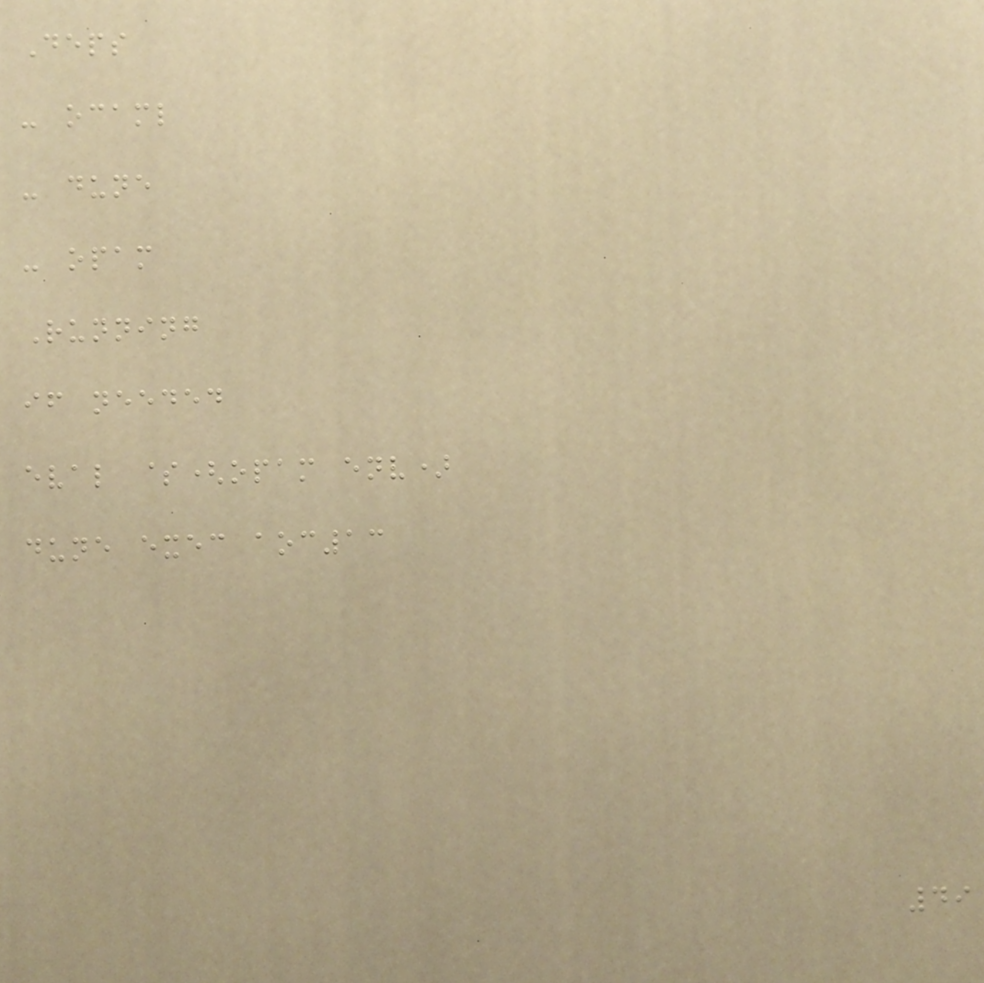Deps
- ocaml
- dune
- opam
Running
if needed
eval $(opam env)
dune exec aoc13
49
